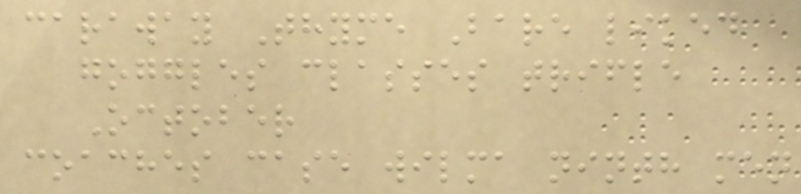caraway Thyme Bare liked
goggles classes trifle
October
coaches case wilma ninth men
